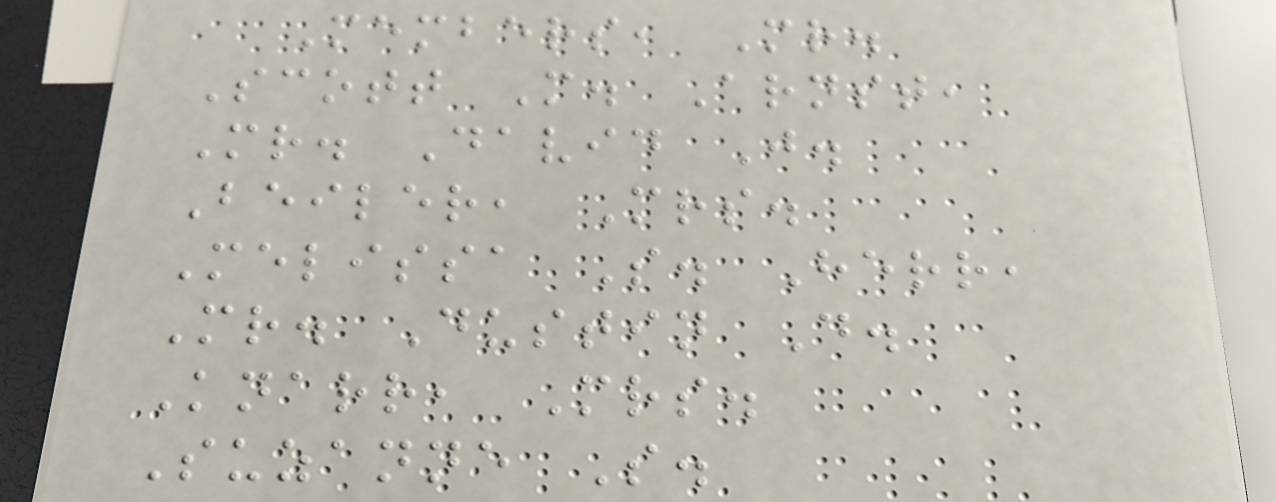Members, Mr.
Scott M. Arnst,
Mr. David J.
Beiler, Mrs.
Melissa S. Herr,
Mr. Dustin D.
Knarr, Mrs.
Suzanne S.
